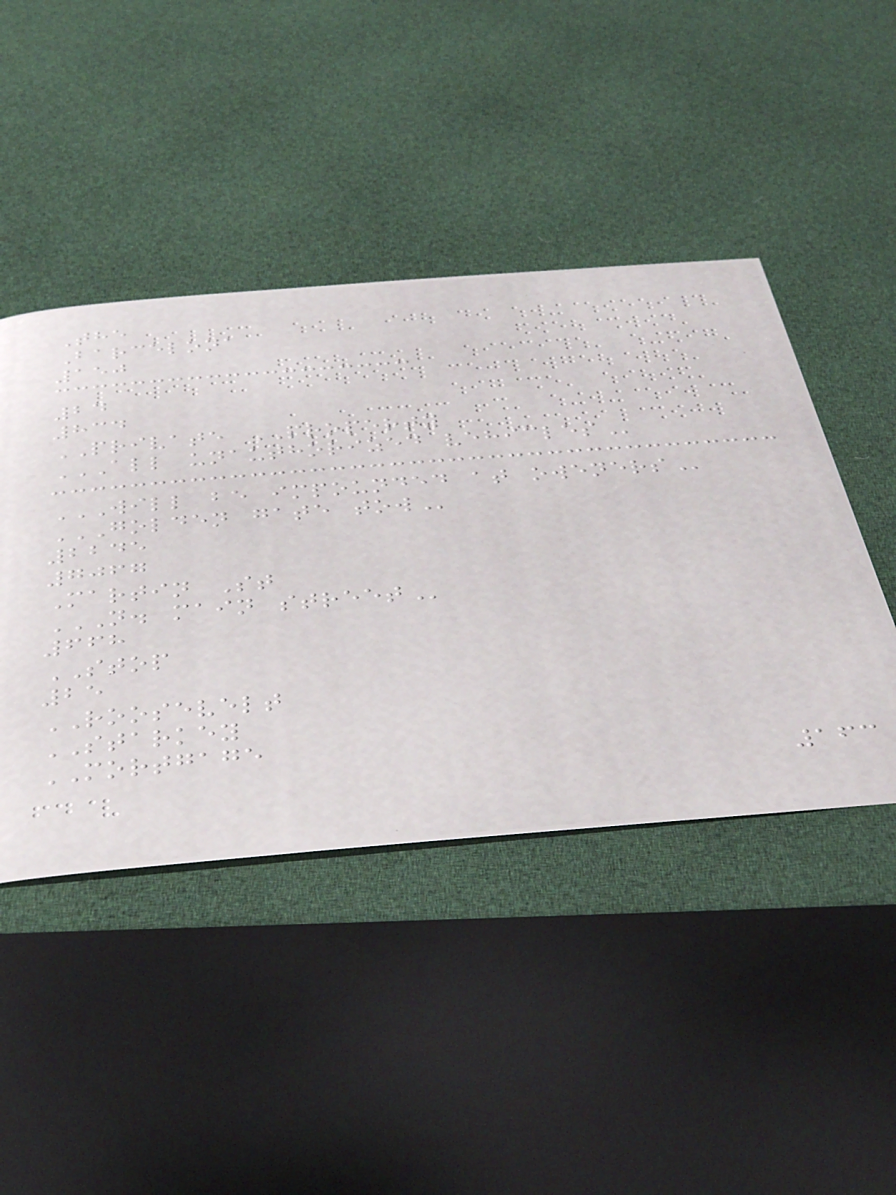The
Barcelona
150
24
834
PRIVATE PROPERTY
ALL UNAUTHORIZED VEHICLES
WILL BE IMPOUNDED AT OWENERS
GOLDEN GATE TOW
2245
7067
Martin St
N. MAIN STREET
668
STOP
25
ROOSEVELT
STARKEY
MORTGAGE
163
